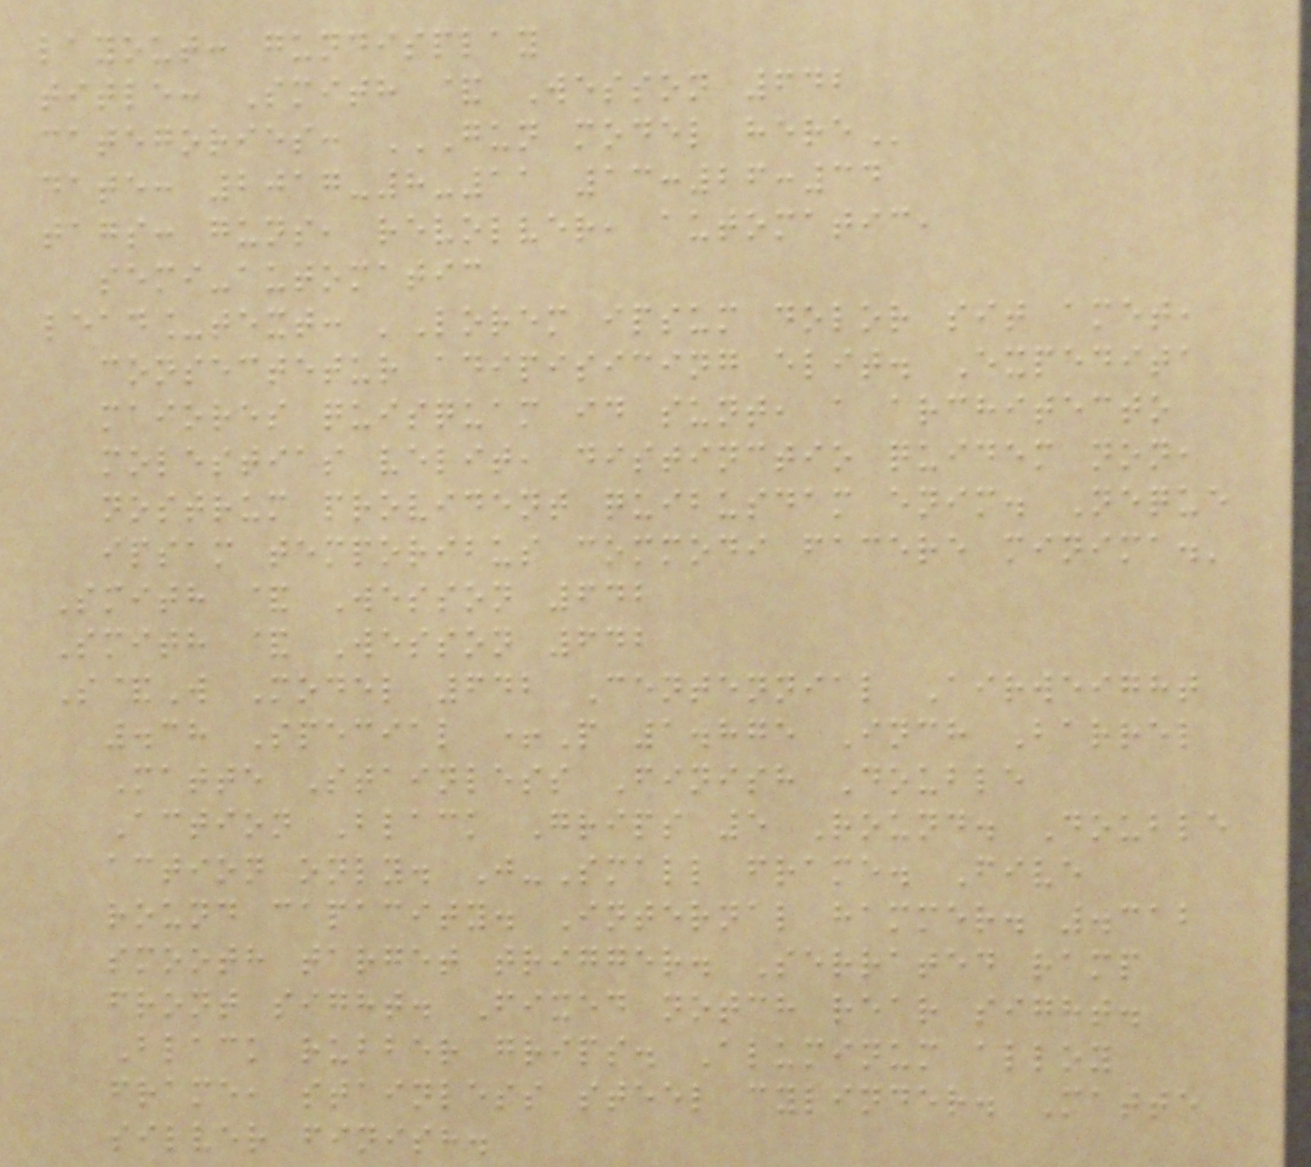layout: gundisplay
title: Smith & Wesson 642
categories: GUN MODEL HERE
date: 2017-8-11 13:26:34
tags: guns, revolver, automatic,
semi-automatic
lead_text: 'Lorem ipsum dolor sit amet,
consectetur adipisicing elit. Expedita
maiores quisquam id sunt, a architecto
molestias velit, distinctio quidem non,
nostrum provident quibusdam enim. Neque
ipsam temporibus commodi facere minima.'
Smith & Wesson 642
Smith & Wesson 642
S&W Model 642 Centennial Airweight
.38 Special +P 1.875 Inch Barrel
Matte Stainless Finish Double
Action Black Grips 5 Round. Double
action only. J-Small frame. Five
round capacity. Internal hammer. .312
smooth target trigger. Serrated ramp
front sight. Fixed notch rear sight.
Black rubber grips. Aluminum alloy
frame, stainless steel cylinder. Matte
silver finish.
